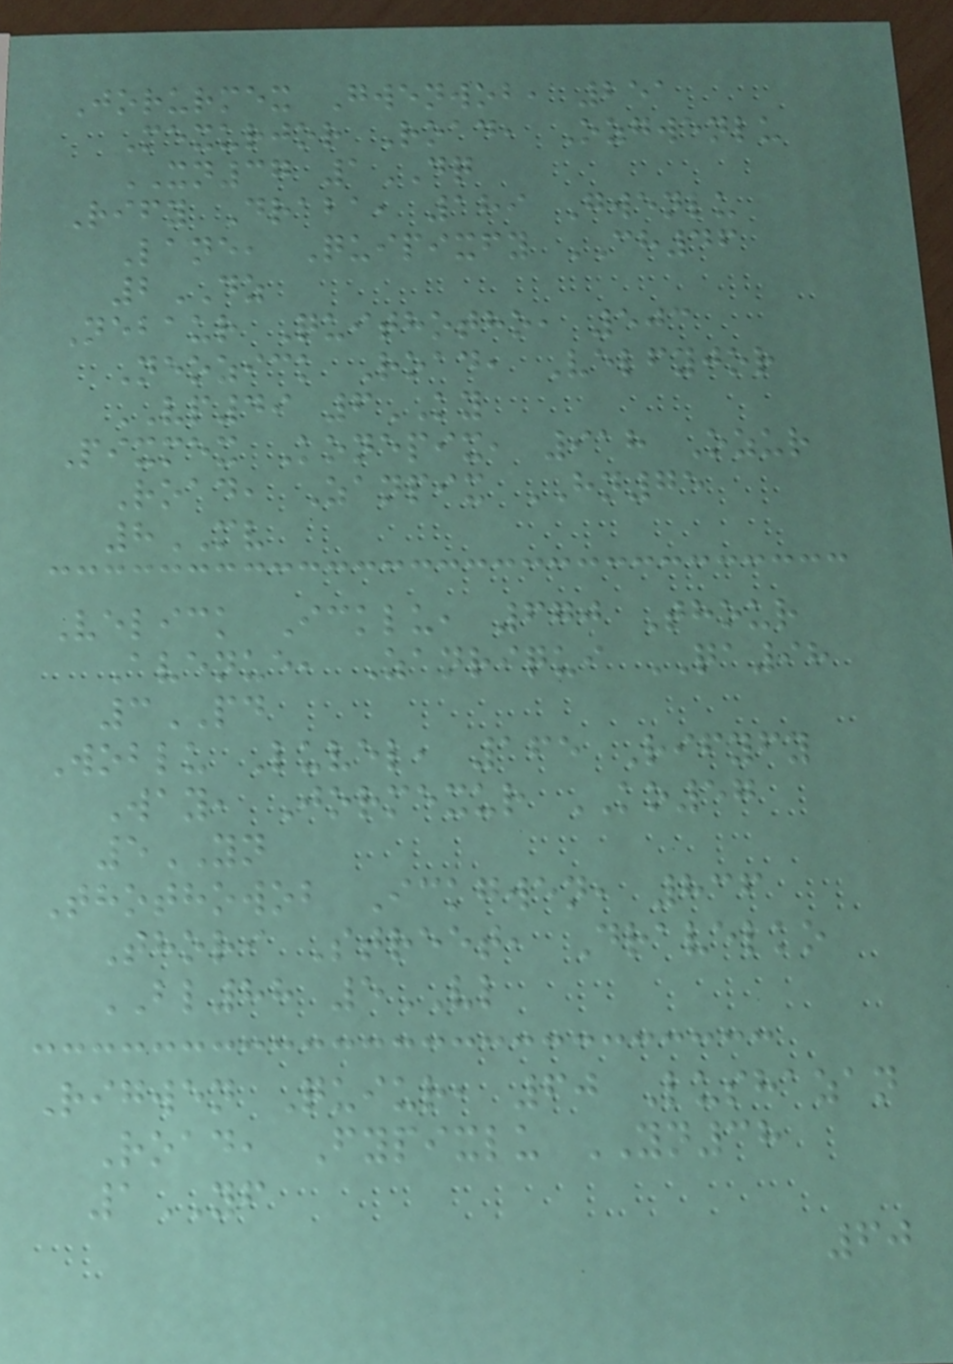Jorurmex Gwenwob, 251
Mexurjor Road, Ozgwenlu
XN37 1DQ
Rify Draba, 189 Gwenlu
Lane, Quipixfy CH46
2DZ
Nebaur Quithotho, 503
Neozick Road, Velfyjor
VP49 6KY
Pixmex Konepix, 918 Ozur
Road, Zanpix HN75
8MV
Velick Icklu, 670 Thour
Avenue, Zanriqui QA98
3PD
Woblu Luvel, 165 Rifyfy
Way, Jormexur KO57
5YN
Thothowob Ickgwen, 836
Thori Street, Dravelko
BL88 5VL
Rigwen Quiur, 60 Lushazan
Road, Fypixlu YN38
1YF
60
